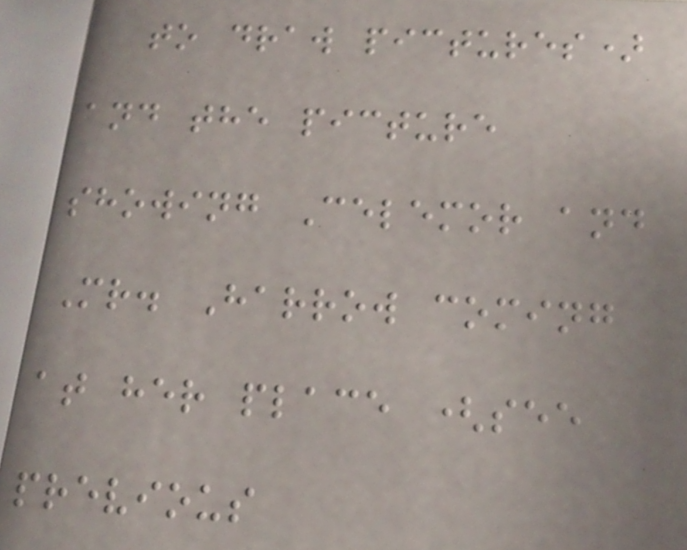to draw pictures)
and the picture
showing Celemor and
Mr. Harrow coming
at her place (see
previous
